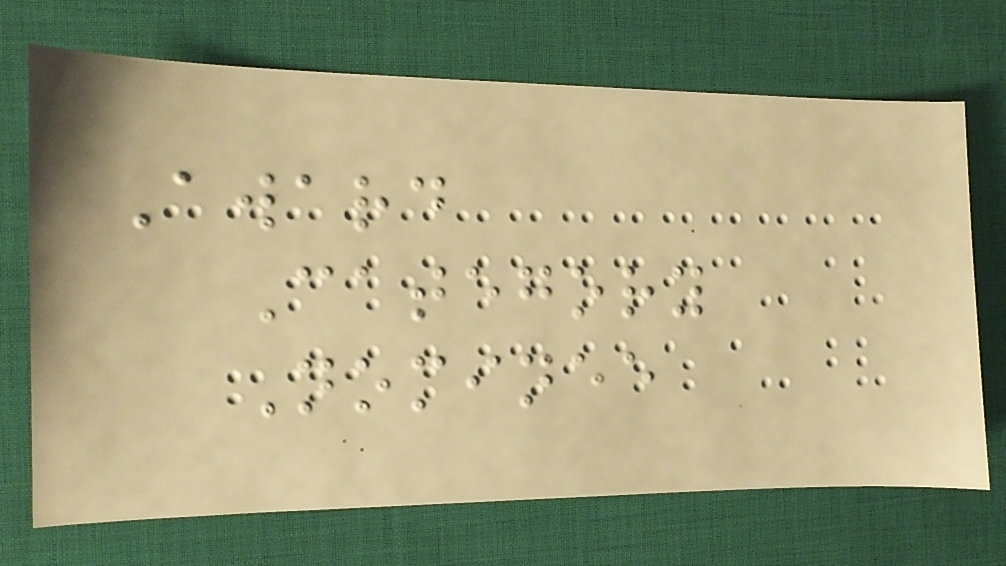Award
Category
Nominee
